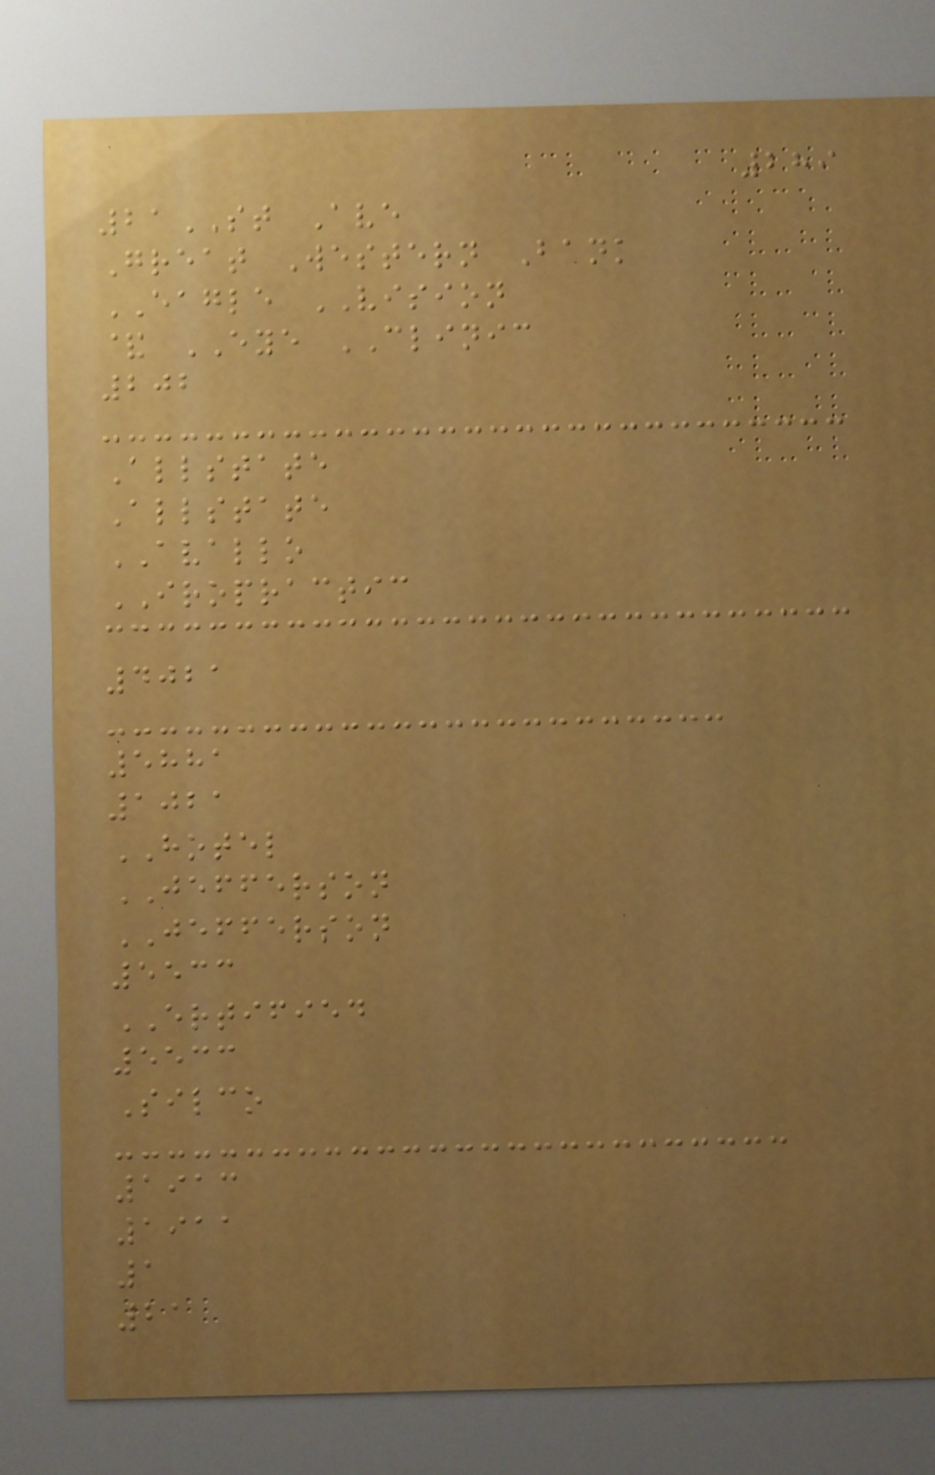289
21ST Ave
Great Western Bank
EAGLE VISION
& EYE CLINIC
202
Allstate
Allstate
AVALLO
IROPRACTIC
4021
5881
1021
HOTEL
JEFFERSON
JEFFERSON
5533
ERTIFIED
5533
Silco
1913
1911
1
21
